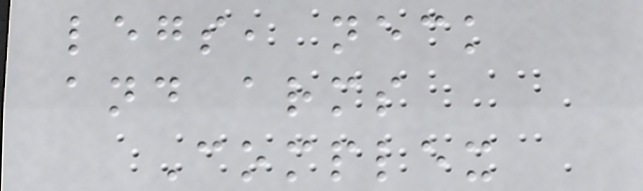legs, neck
and arms
Complex
